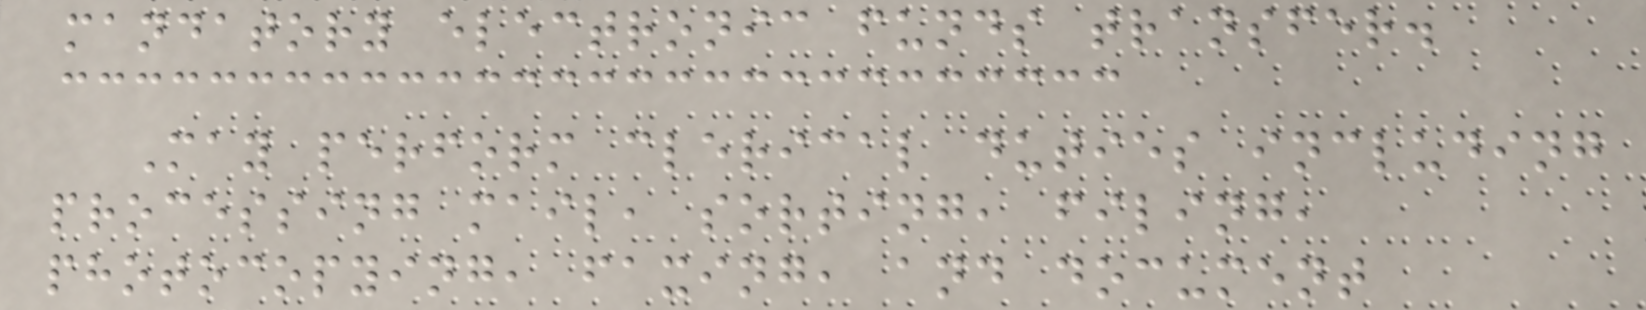mandatory electronic funds transfer.
May perform clerical duties including
processing mail, sorting, filing,
photocopying, faxing, and document
